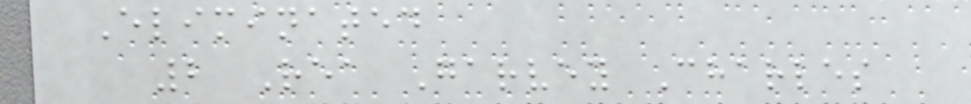Eliminated
2 Rea Garvey Charles
